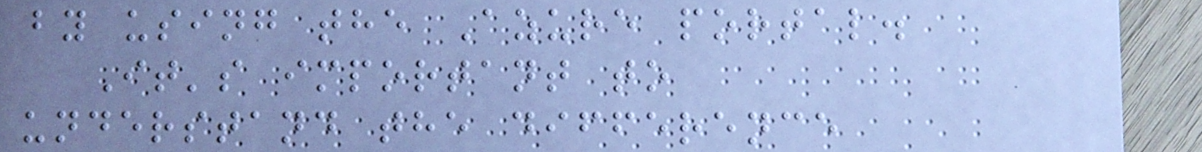by using the Azure portal.
It's important to
understand the difference
